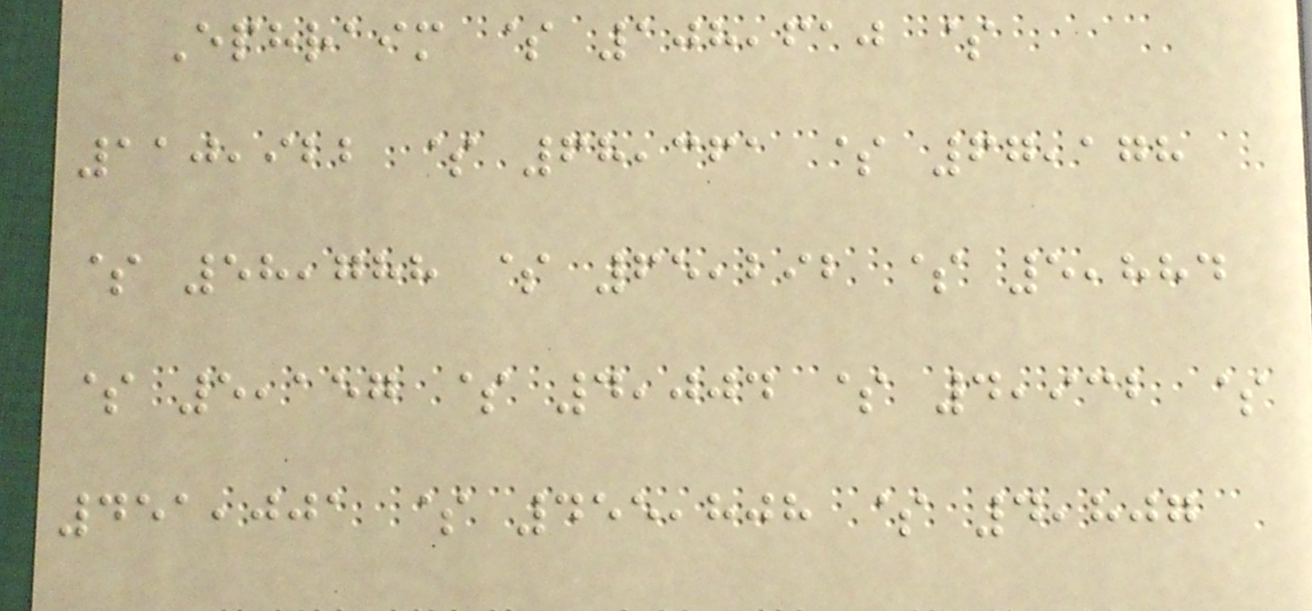Ephraim $ 108,610 $
110,922 $ 68,361 $ 67,178
$ 58,788 $ 65,292 $ 5,884
$ 5,157 $ 4,004 $ 4,932 $
451,001 $ 455,808 $ 4,807
